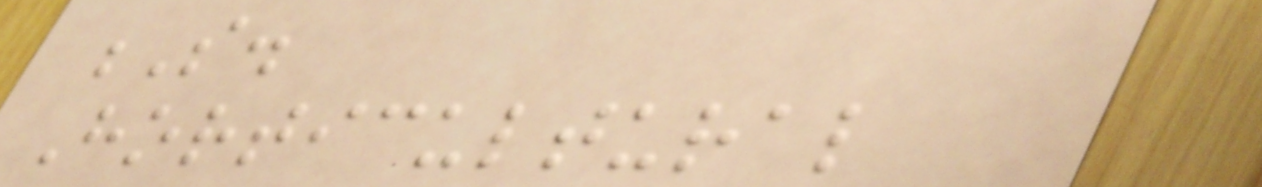S.
Horticultural
